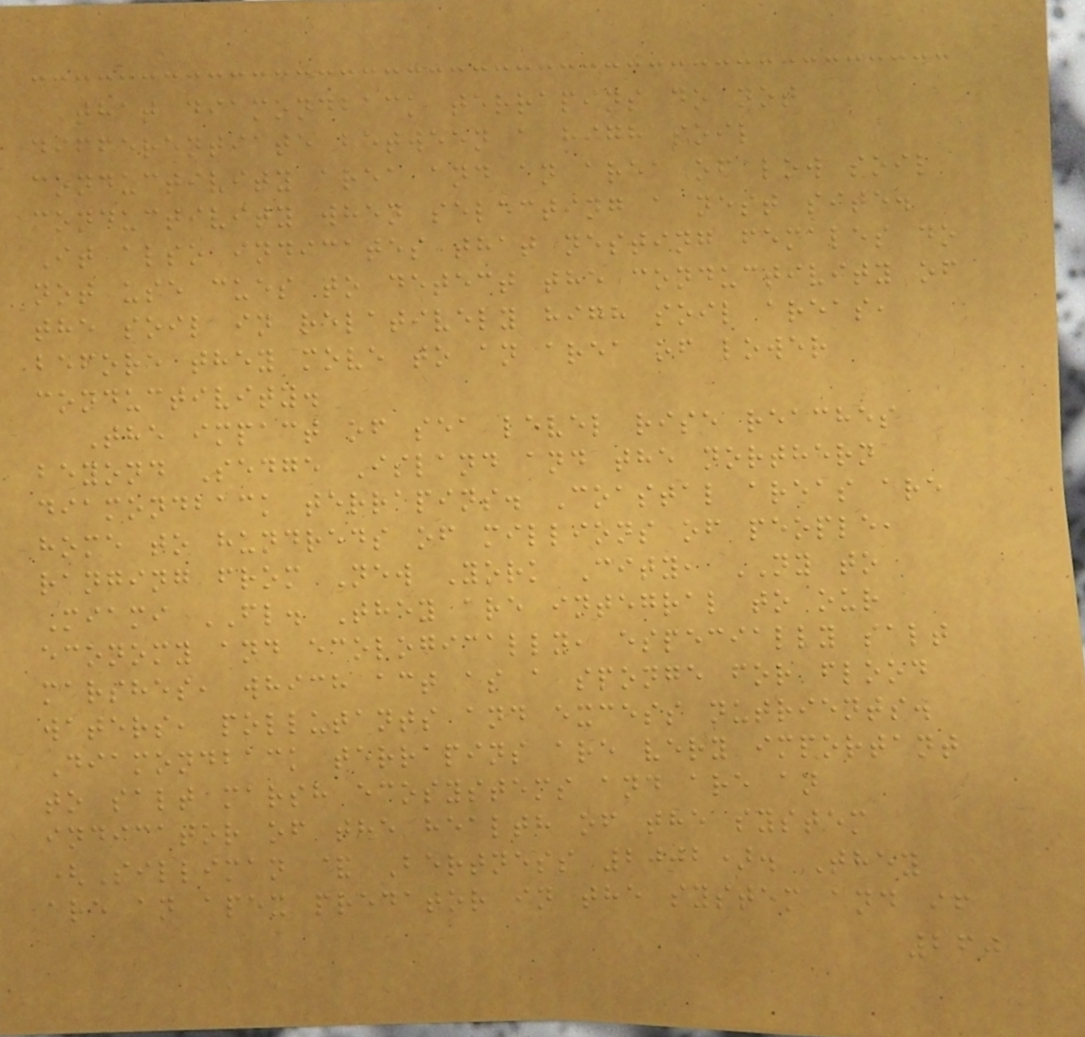that diamondback terrapins do not
differentiate between a high soil
conductivity area and an area of low soil
conductivity when selecting a nest site.
It also indicates that nesting females do
not use cues to detect the conductivity of
the soil in relatively high soil areas,
before they move to an area of lower
conductivity.
The impact of sea level rise reaches
beyond Sedge Island and the northern
diamondback terrapins. Coastal areas are
home to hundreds of millions of people,
ranging from New York City, NY to
Miami FL. They are integral to our
economy and ecologically, especially salt
marshes, which act as a sponge for flood
waters, pollutants and excess nutrients.
Diamondback terrapins are very important
to salt marsh ecosystems and are an
indicator of the health of the system
(Silliman & Bertness 2002). They
are an apex predator in the system and if
260
